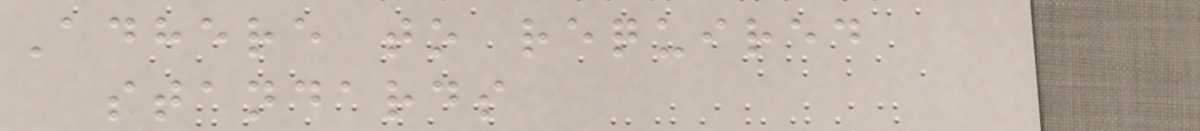Adhere to required
standards
